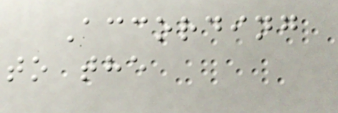According
to the
